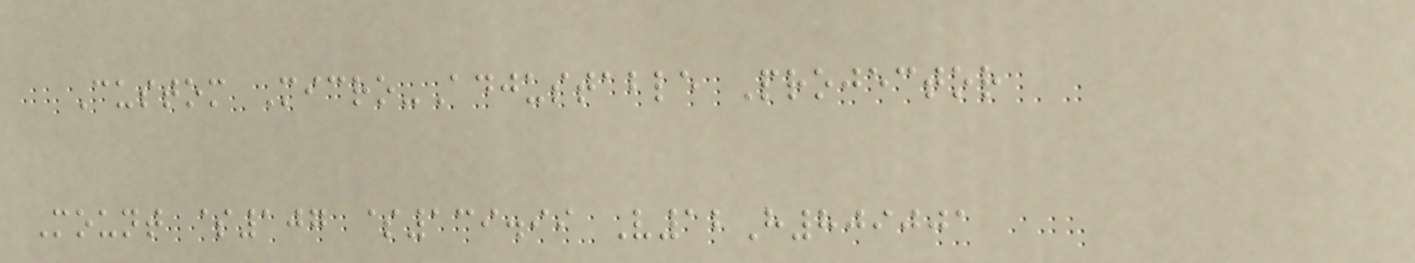Custom Micro-Adjustable Projector
Mount $107 $139.99 V12H809001
